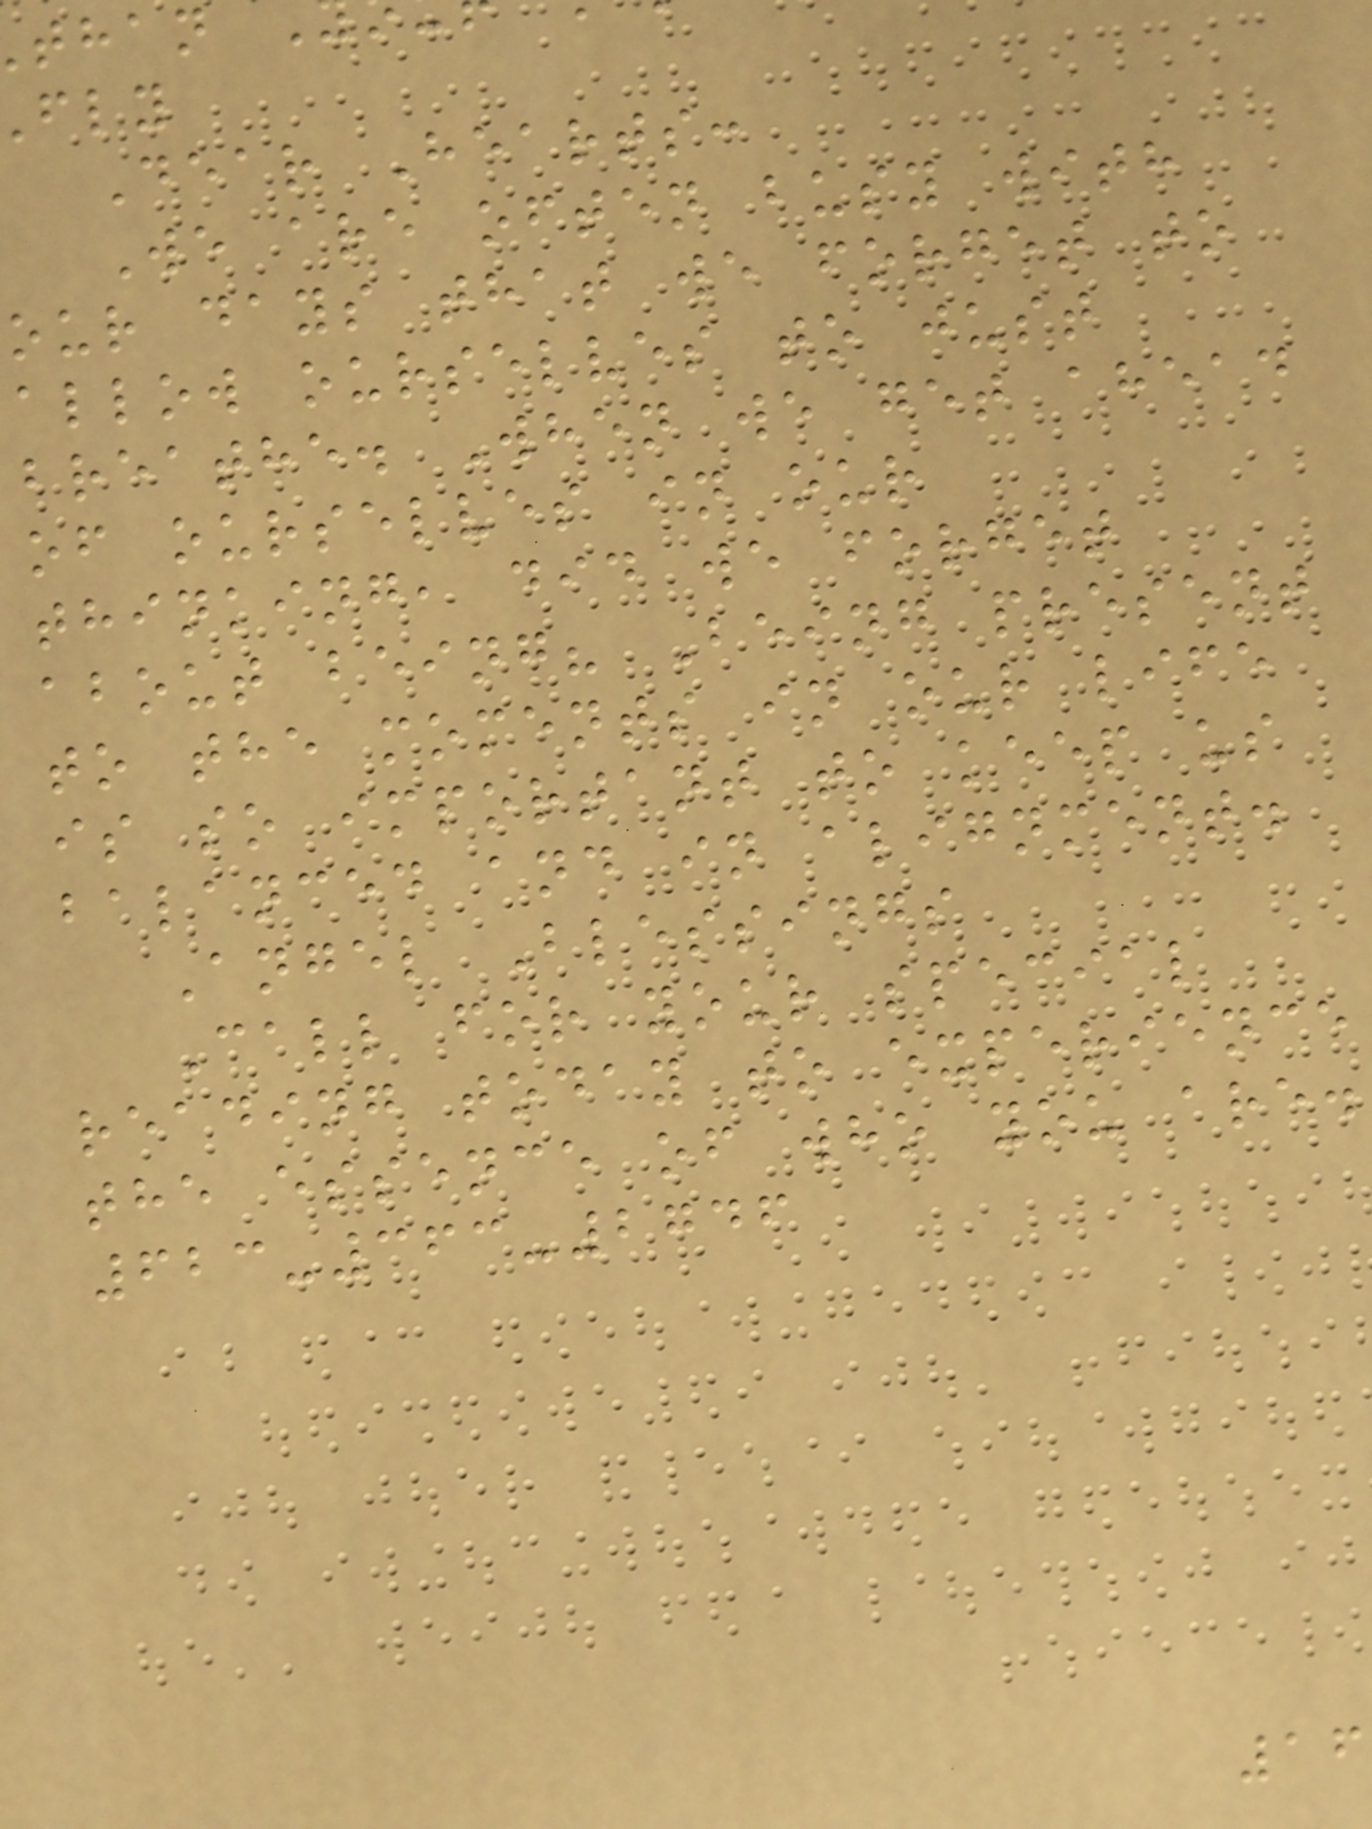Dear Hearts:
We are often busy with
our days that we forget to
allow ourselves to just
breathe. When we get ahead
of ourselves in our
thinking, did we forget
about being? Being present
to the moments in our life
is so important to keep us
balanced and in alignment.
Angel Blessings
Call for your special
reading today to experience
the essence of who you are.
623-363-2746
